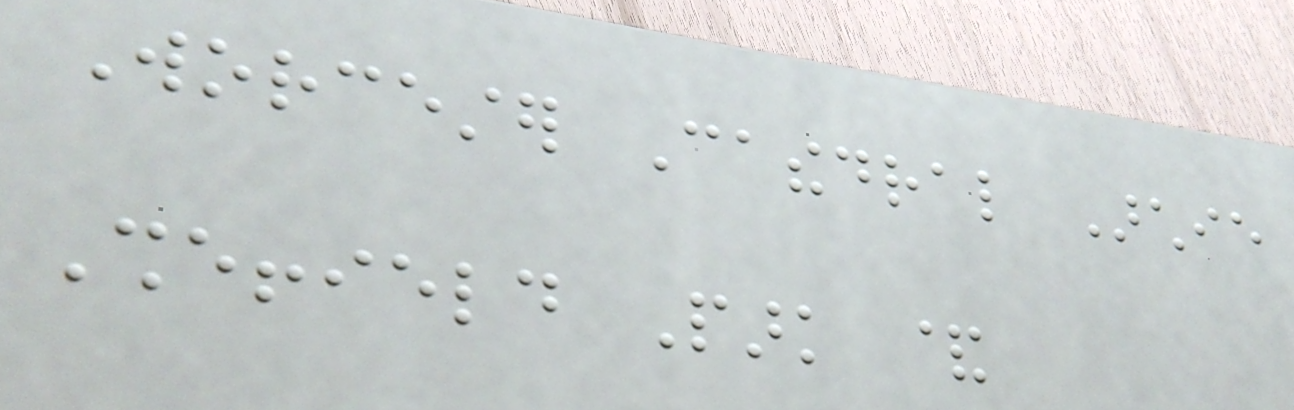Worcester Cathedral Archie
Sheffield Park &
